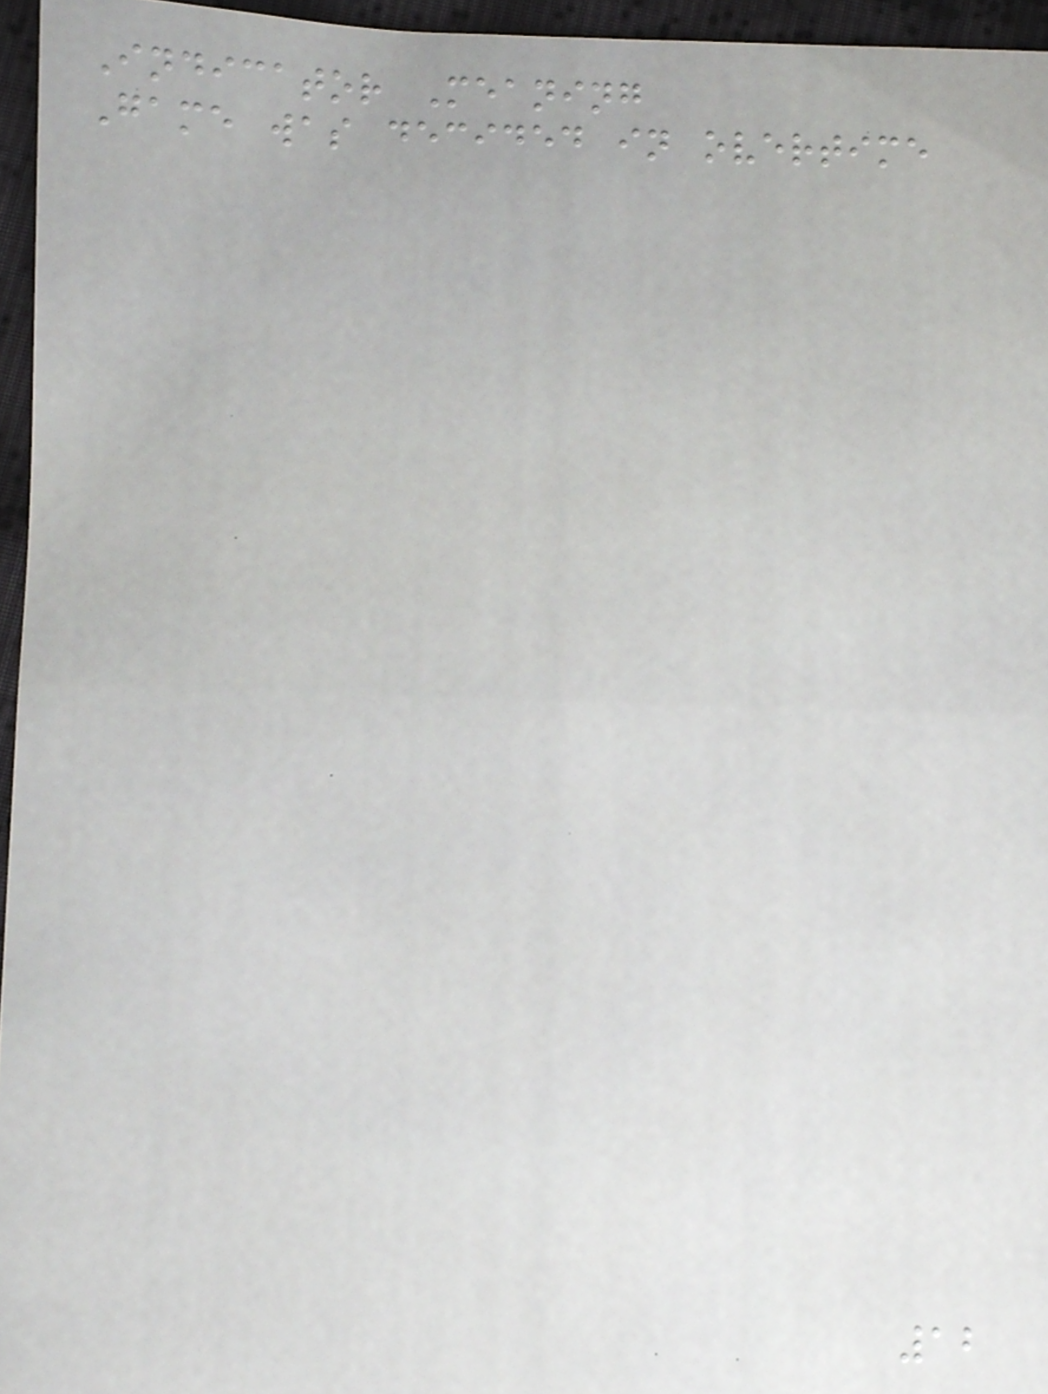Indicator Meaning
Game was decided in overtime
12
